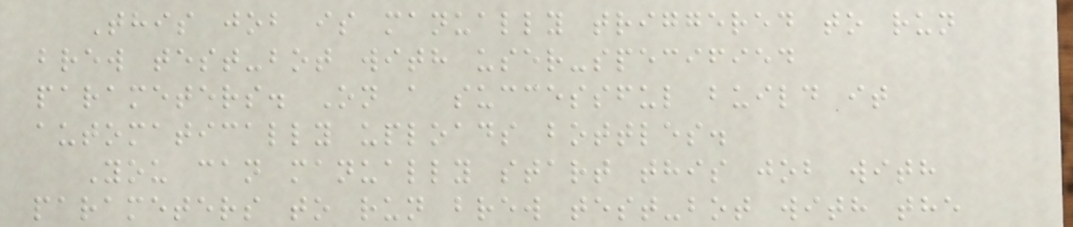This job is manually triggered to run
brew test-bot with user-specified
parameters. On a successful build it
automatically uploads bottles.
You can manually start this job with
parameters to run brew test-bot with the
